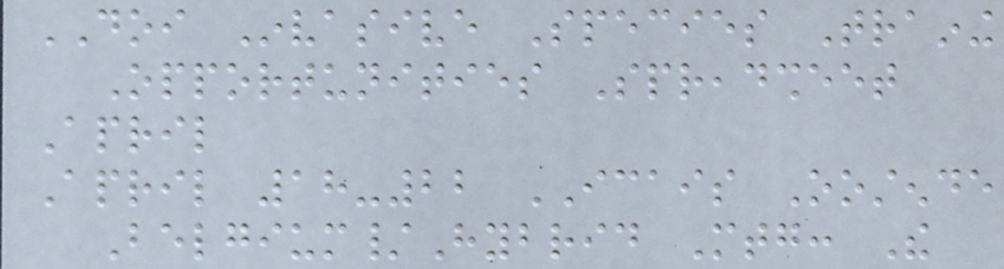DOI Invasive Species Training
Opportunities Spreadsheet
April
April 18-22 ICAIS Oostende
Belgium/Hybrid Mtg: The
